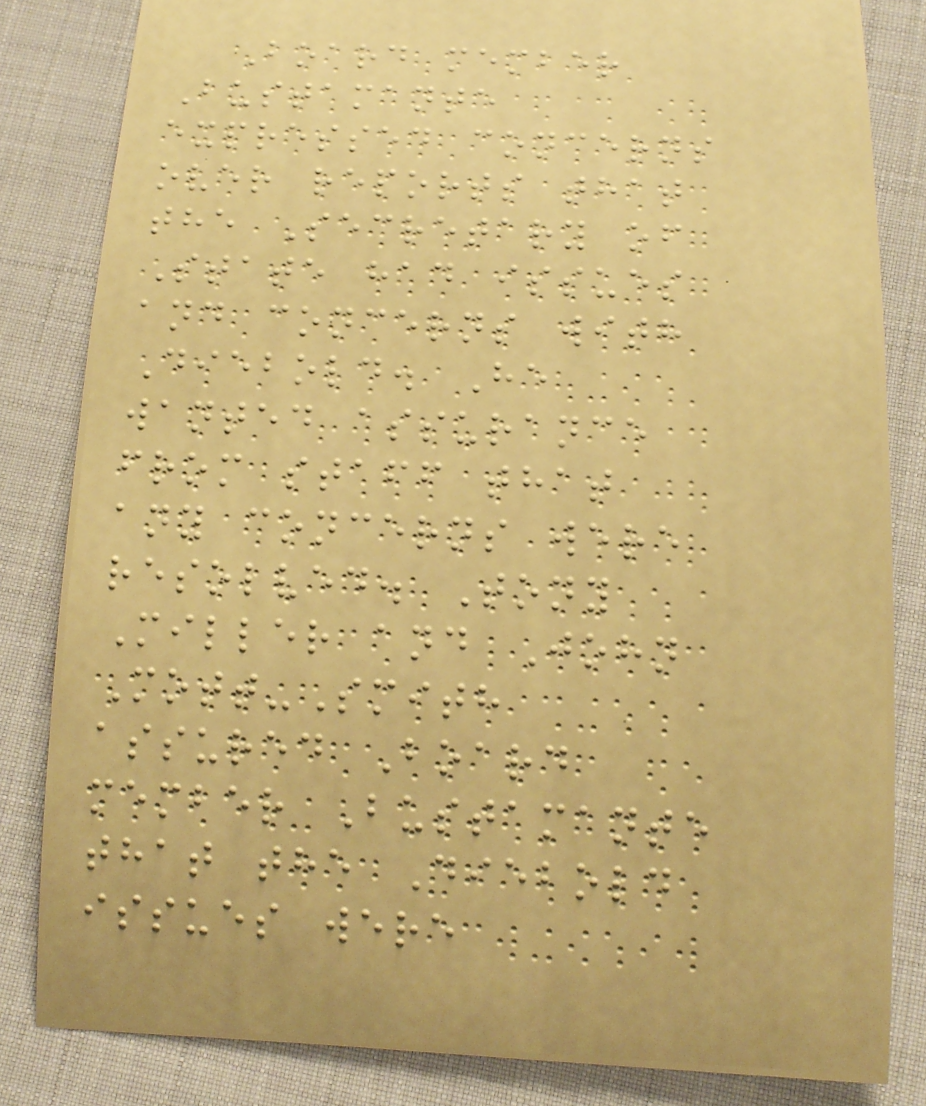Board member
Bustamante
expressed concerns
over reports that
the Secretary of
State had issues
and concerns with
Diebold. He
wanted assurance
from staff that
any concerns were
resolved. Tony
Miller and John
Mott-Smith
assured Board
member Bustamante
that the Diebold
issues were
